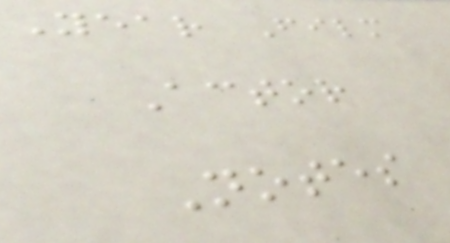Year Film
Actor
Notes
